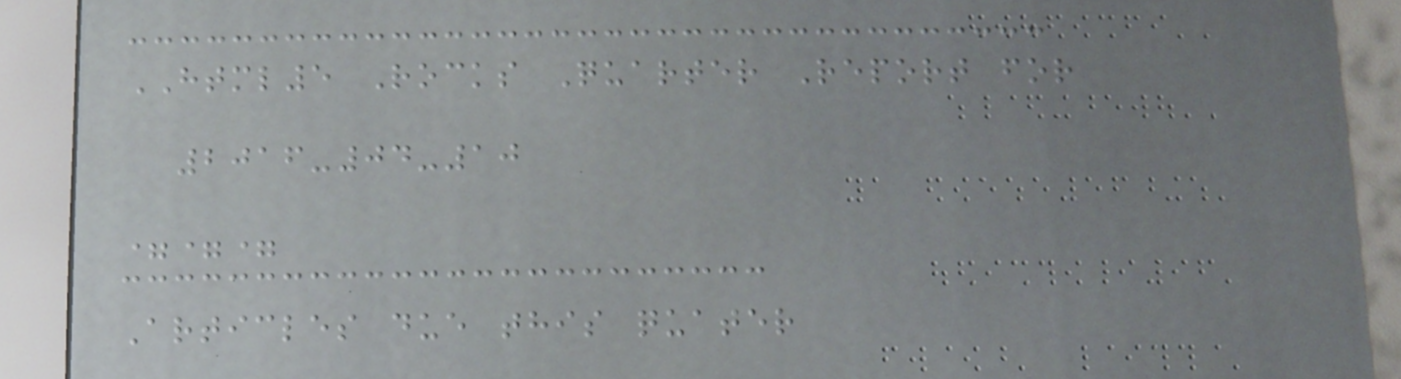HTML5 Rocks Quarter Report for
2016-04-10
===
Articles due this quater
